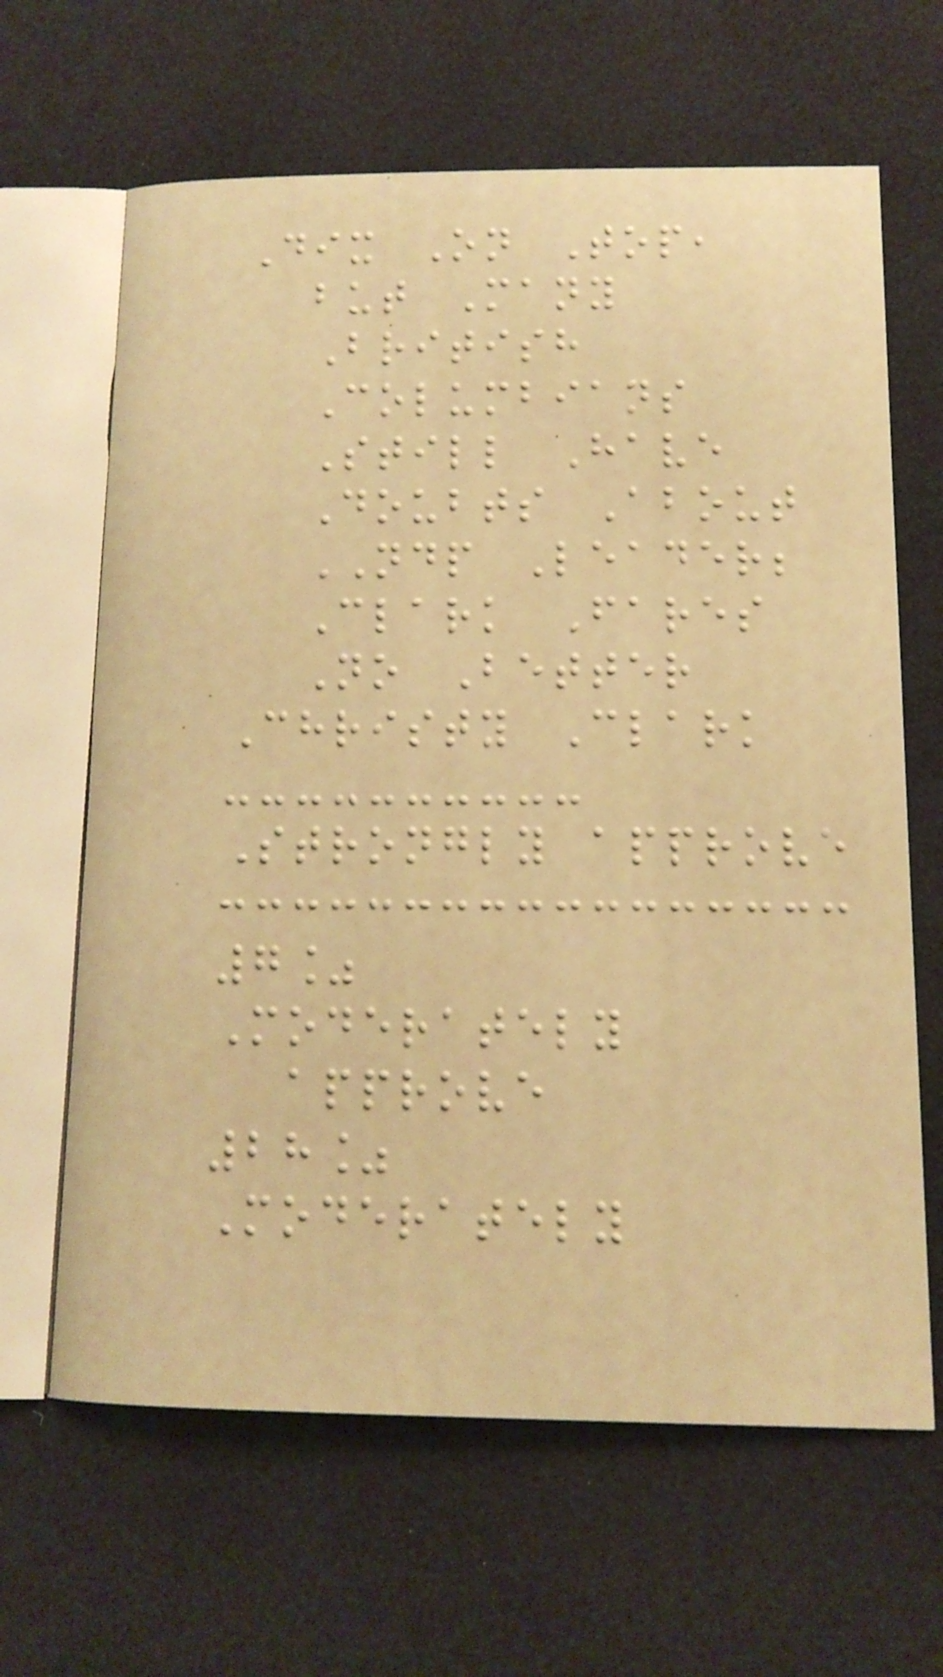Dix On Top,
but Many
British
Columbians
Still Have
Doubts About
NDP Leader;
Clark Fares
No Better
Christy Clark
Strongly approve
7%
Moderately
approve
28%
Moderately
